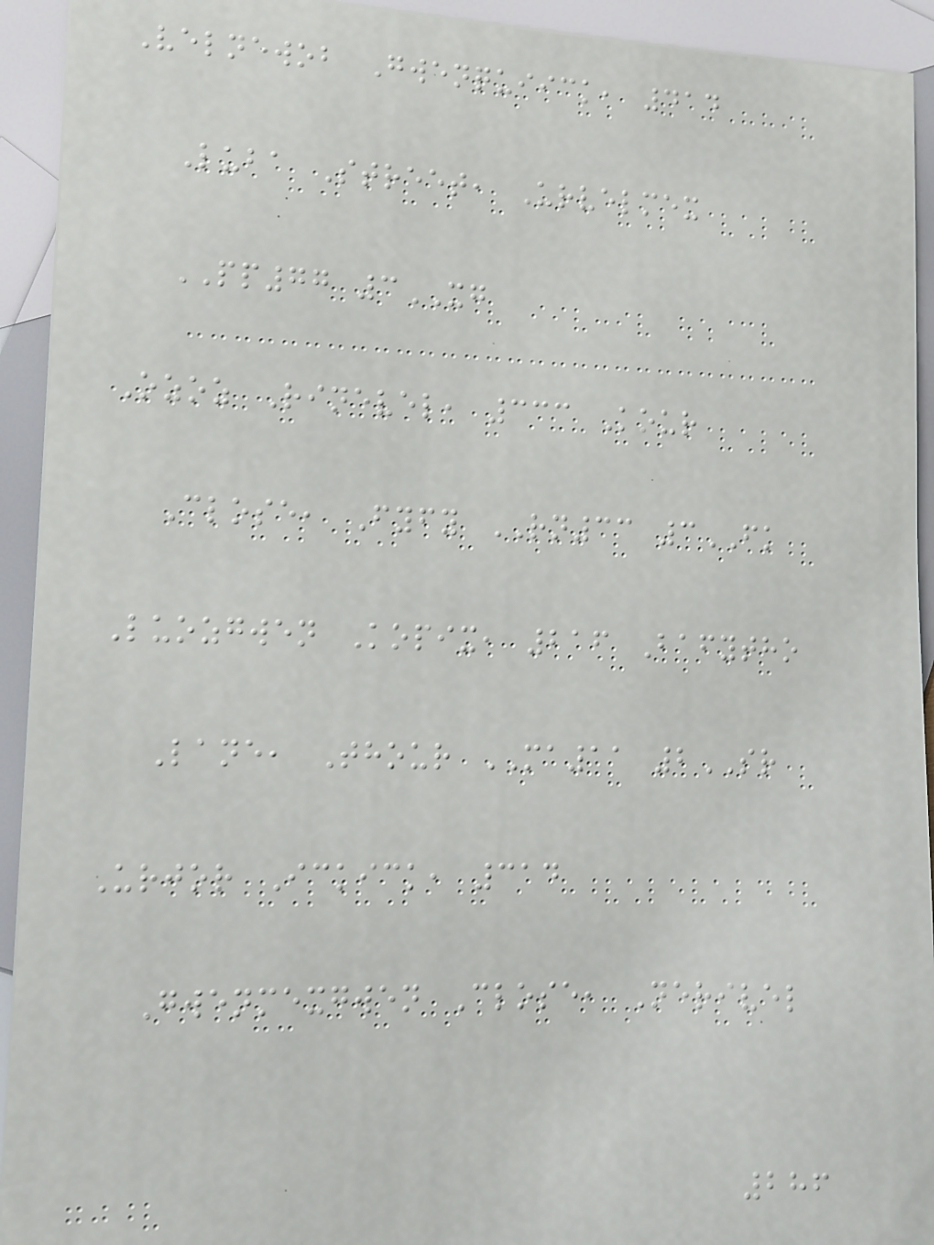Velnewob Gwenquiick, 414
Luba Street, Urvelmex
PP77 3XG
Ozoz Rinevel, 333 Kour
Close, Fyfy RN33 3FK
Luozgwen Kopix, 216 Bafytho
Lane, Thour MA11 2SR
Urjor Ickick, 314
Gwenmexgwen Close, Nerivel
286
